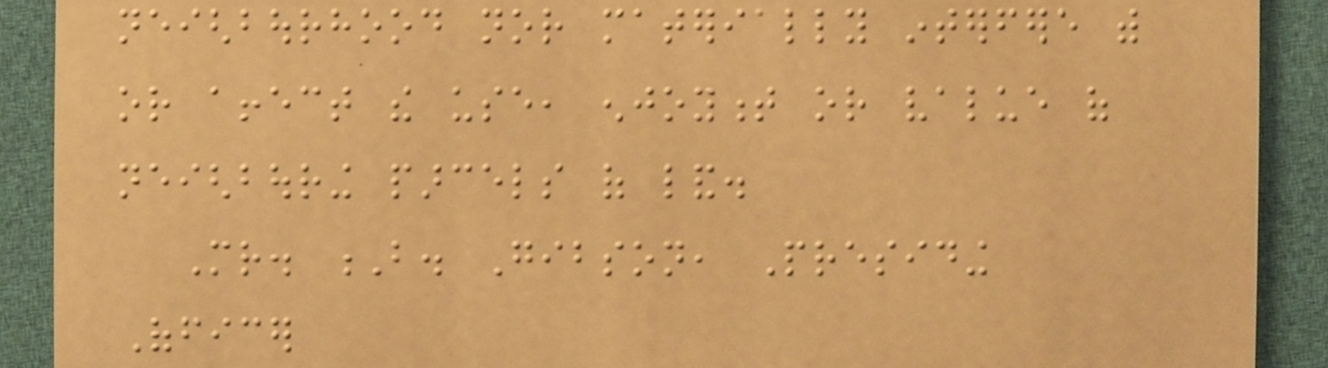neighbourhood nor materially interfere with
or affect the use, enjoyment or value of
neighbouring parcels of land.
Mr. B. Gibson, Presiding
Officer
